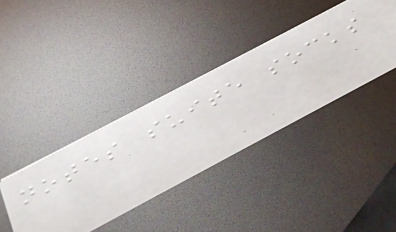notes suite socks
